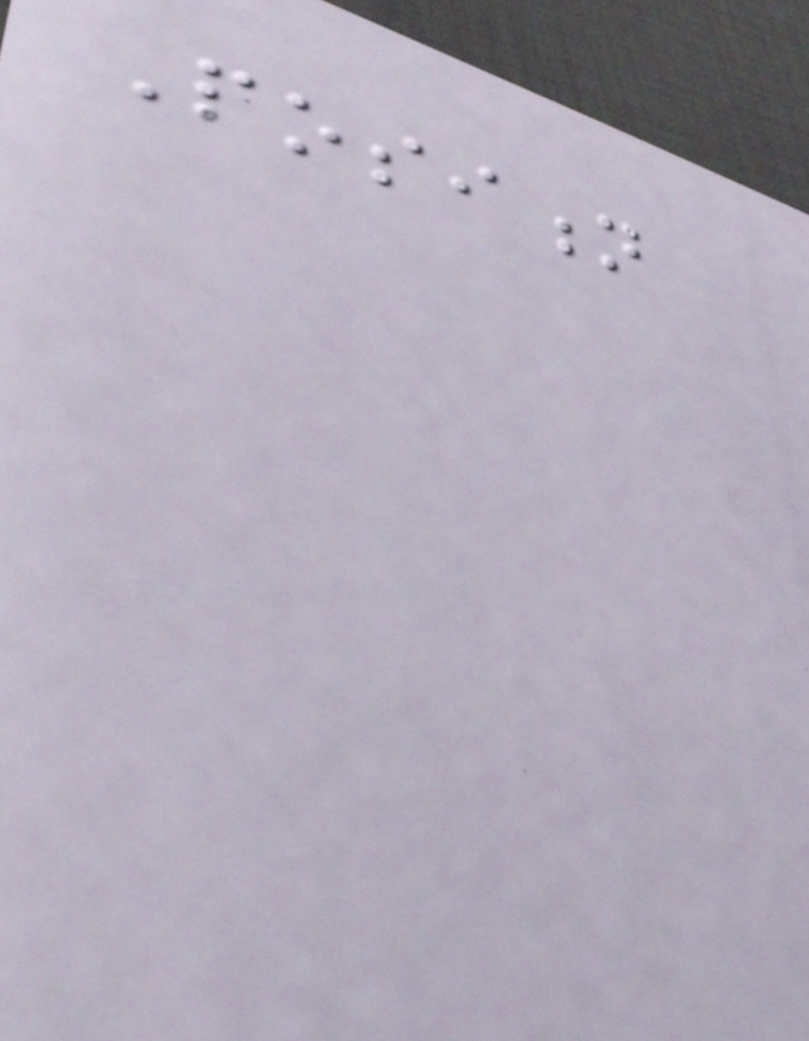Position
